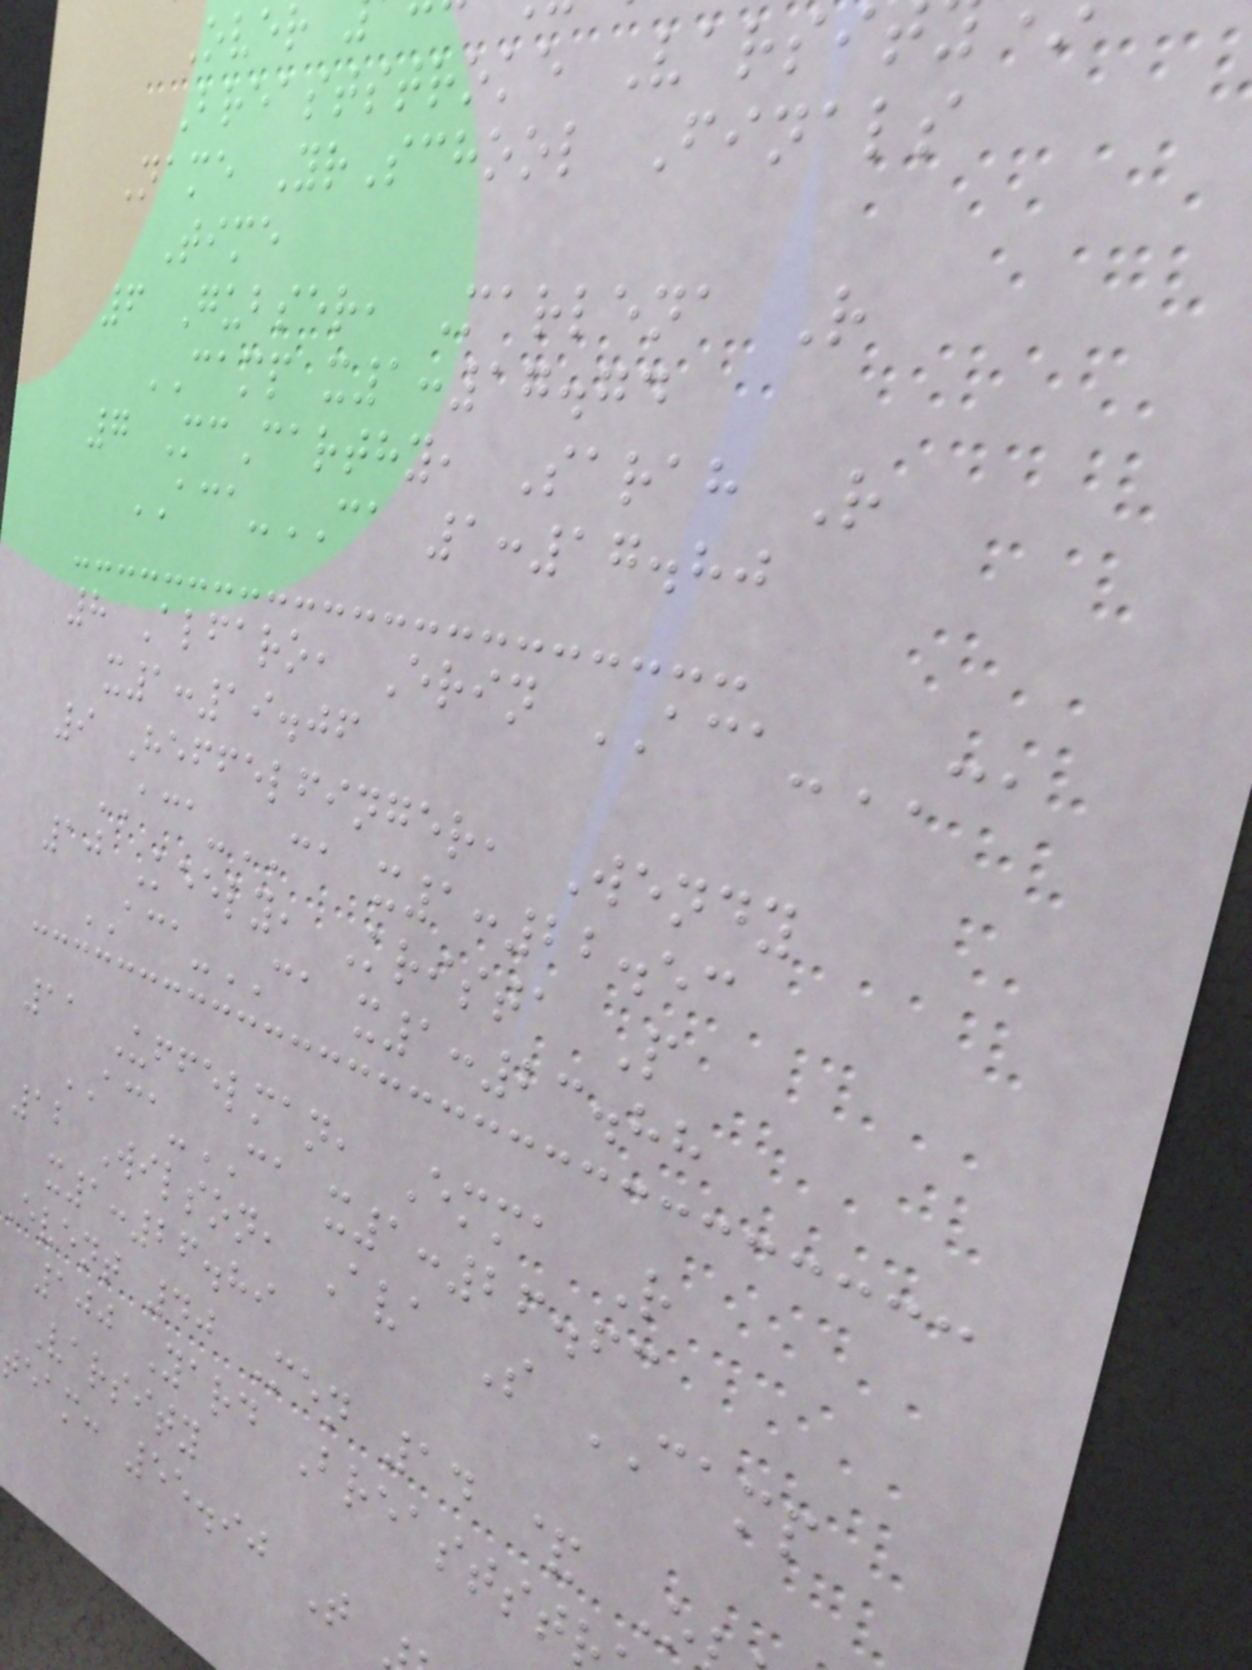Over
Breaststroke Varsi
Name YrSchool Finals
Time
6 Gubser, Marlena R
CAMP x1:17.74
7 McCarthy, Sarah R
ACA-CA 1:17.80
8 Alfaro, Erin ACA-CA
x1:19.06
9 Heffelfinger, Wendy
ACA-CA x1:22.53
10 Keely, Krista P
ACA-CA x1:23.88
11 Uffelman, Emma R
ACA-CA x1:26.63
12 Wilson, Ava S CAMP
x1:26.89
event 40 Men 14 & O
100 Yard Breastst
Varsity
team: 55.90 T
